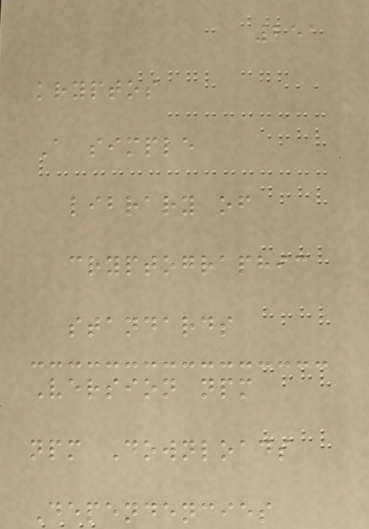251
kryptos
A simple
library of
cryptographic
standards
Version npm
npm Downloads
Dependencies
